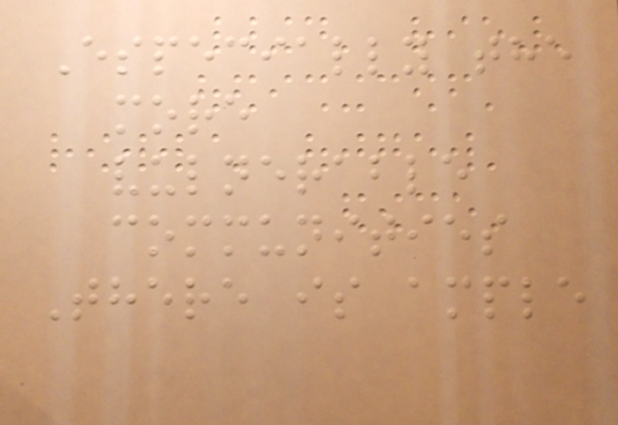Especially the
more
vulnerable
communities
There is ample
